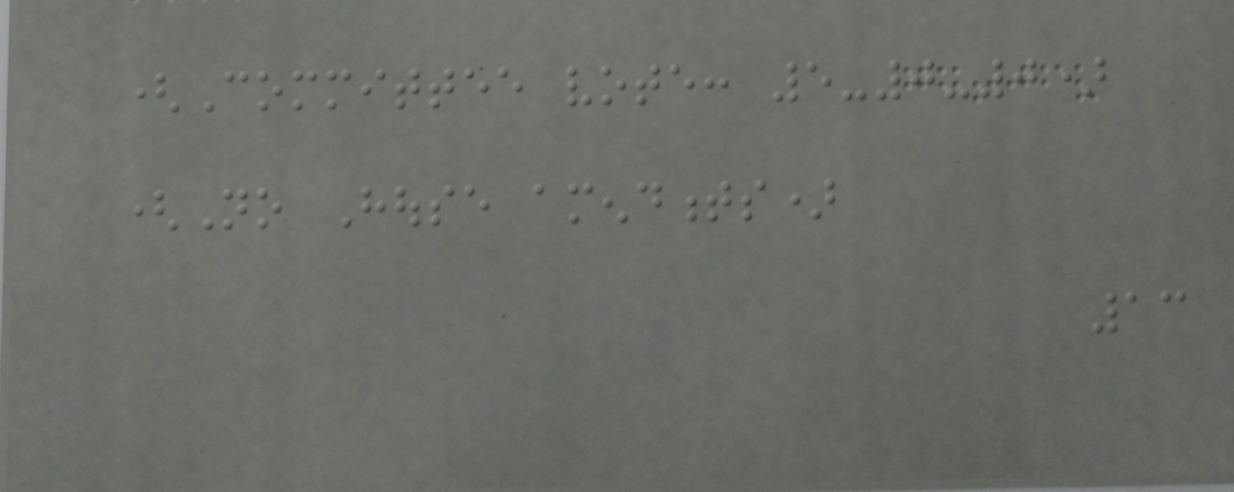(Committee vote: 5-0-0)
(No House amendments)
13
